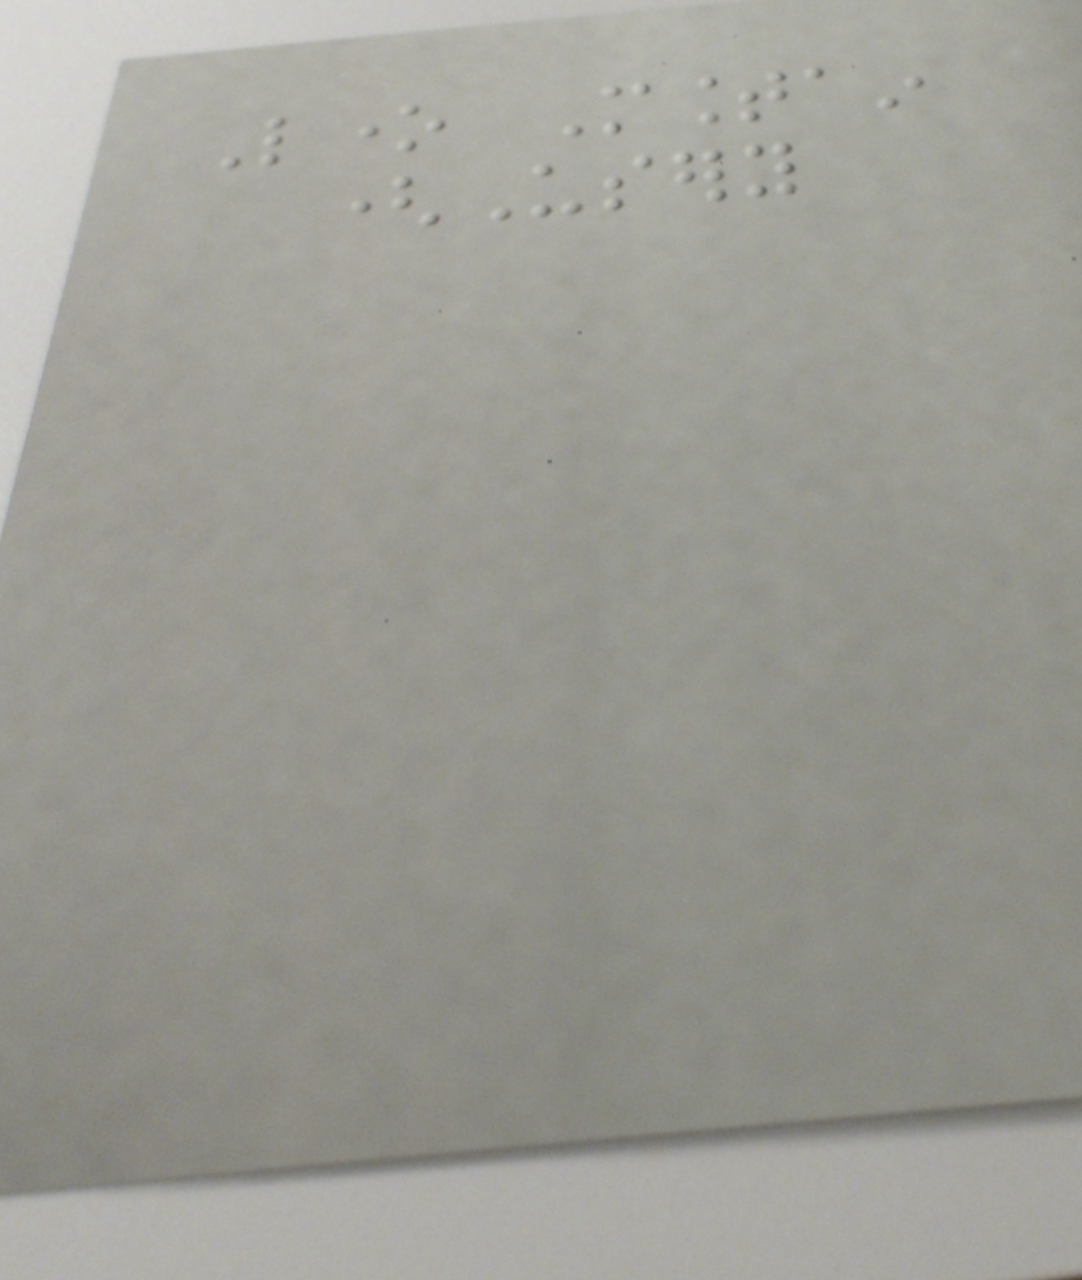Lone Mountain
(Usery
